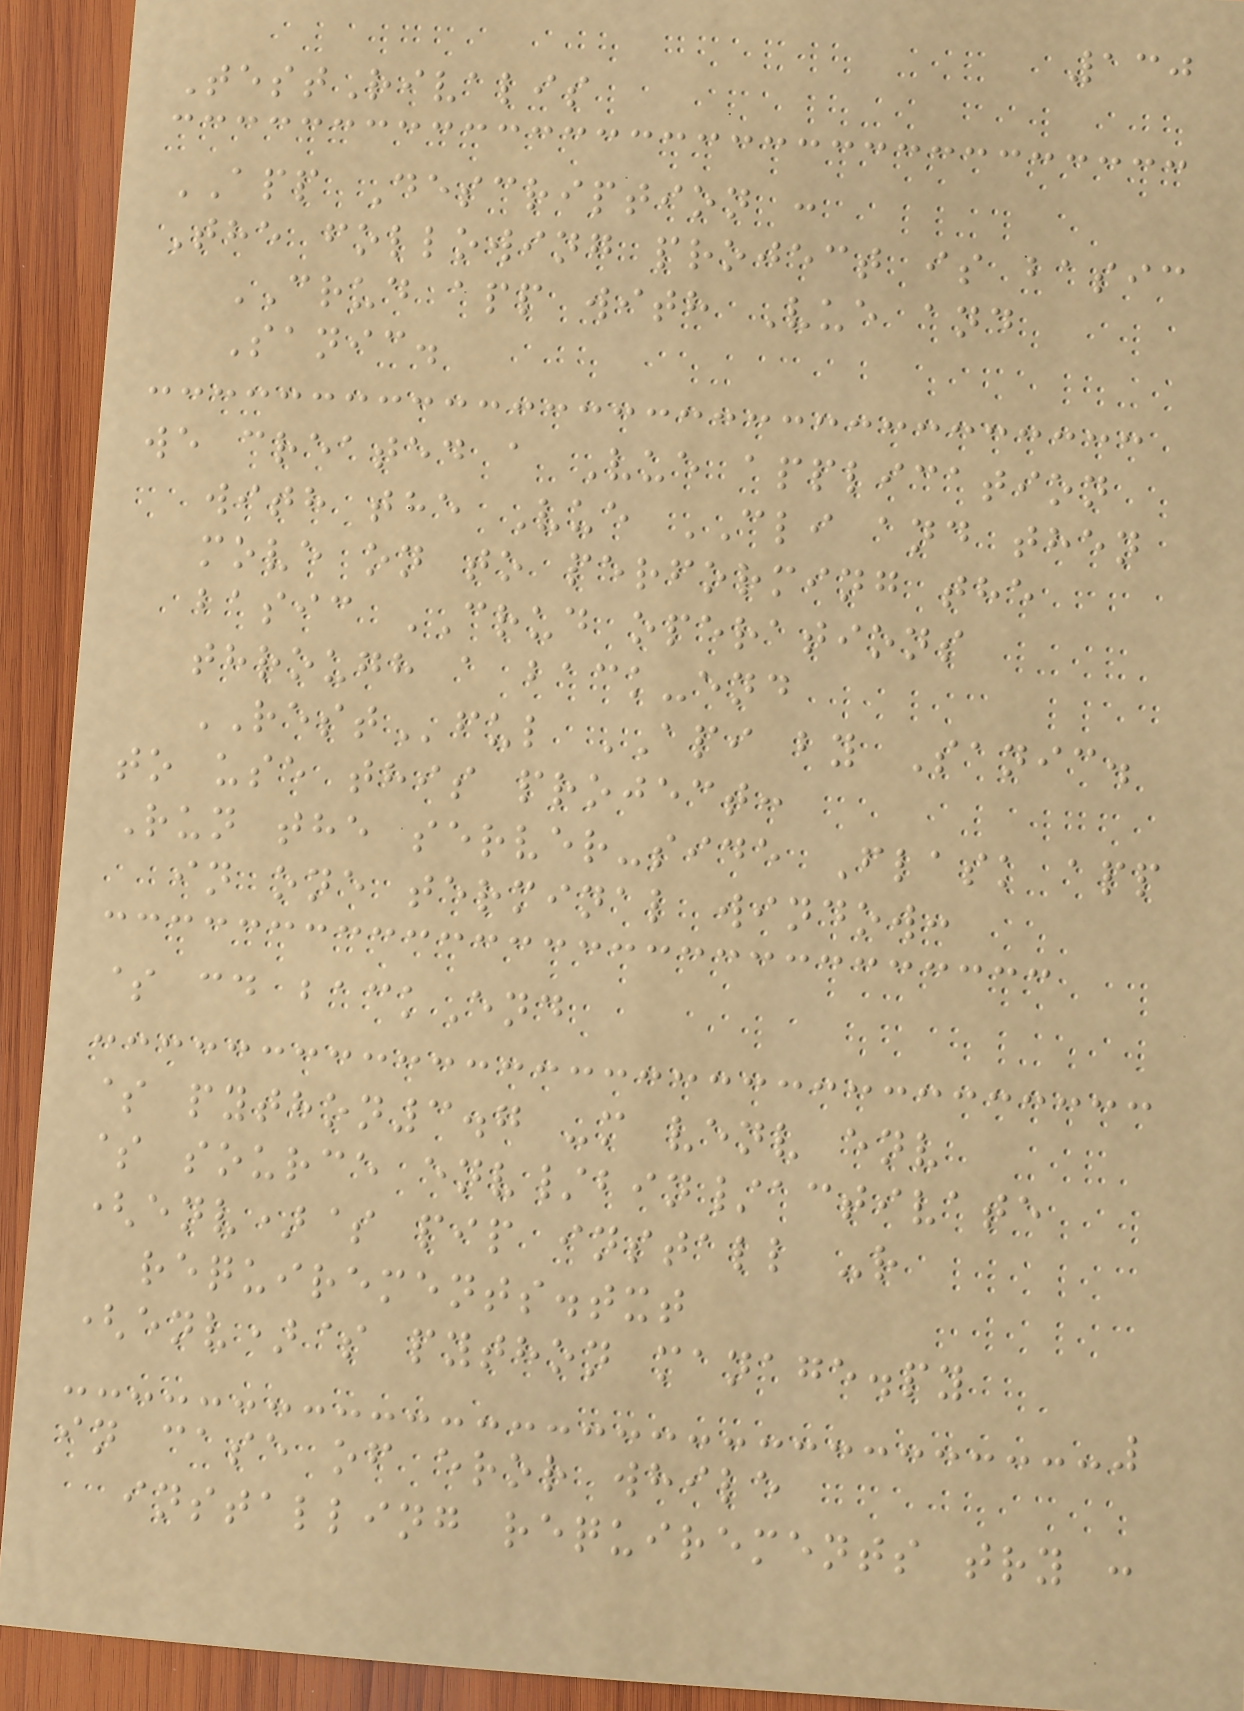130
TestRivalis
APP Description :
The following project is basic
CRUD app with Vue and
Sanic.
we created a Vue application
with the Vue CLI and then
move on to performing the
basic CRUD operations
through a back-end
RESTful API by Sanic.
to use this project:
Run the server-side Flask app
in one terminal window:
$ cd backEnd
$ python3.7 -m venv env
$ source env/bin/activate
(env)$ pip install -r
requirements.txt
(env)$ python manage.py
in case of eror while
installing requirements try :
